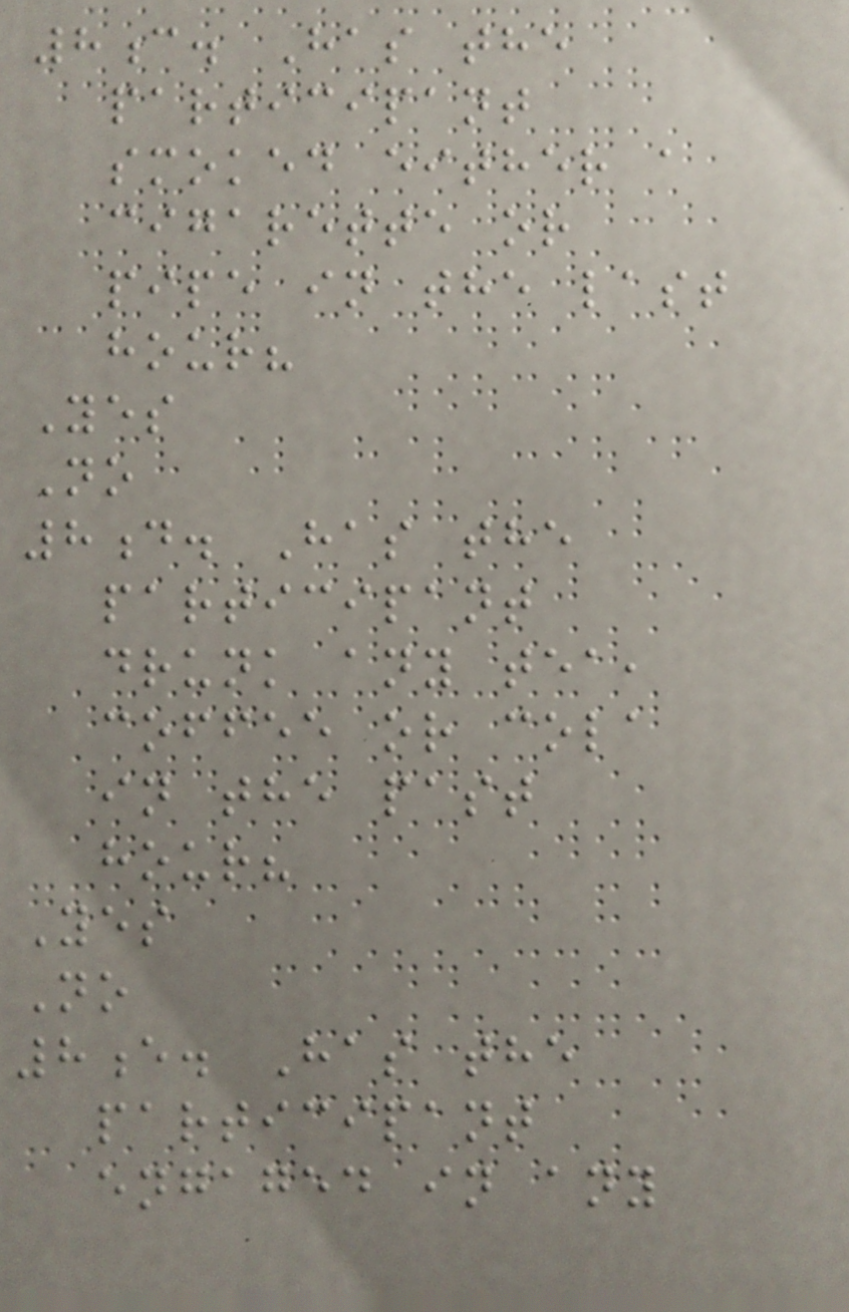8c. Has the
participant
smoked either a
cigarette or
pipe in the last
hour?
Yes
No
8d. Has the
participant
drunk any tea,
coffee or cola
in the past
hour?
Yes
No
8e. Has the
participant
engaged in any
